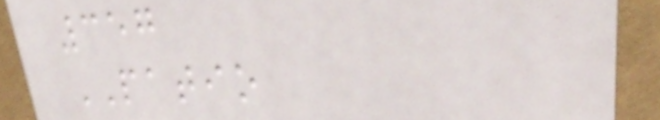357
PATIO
